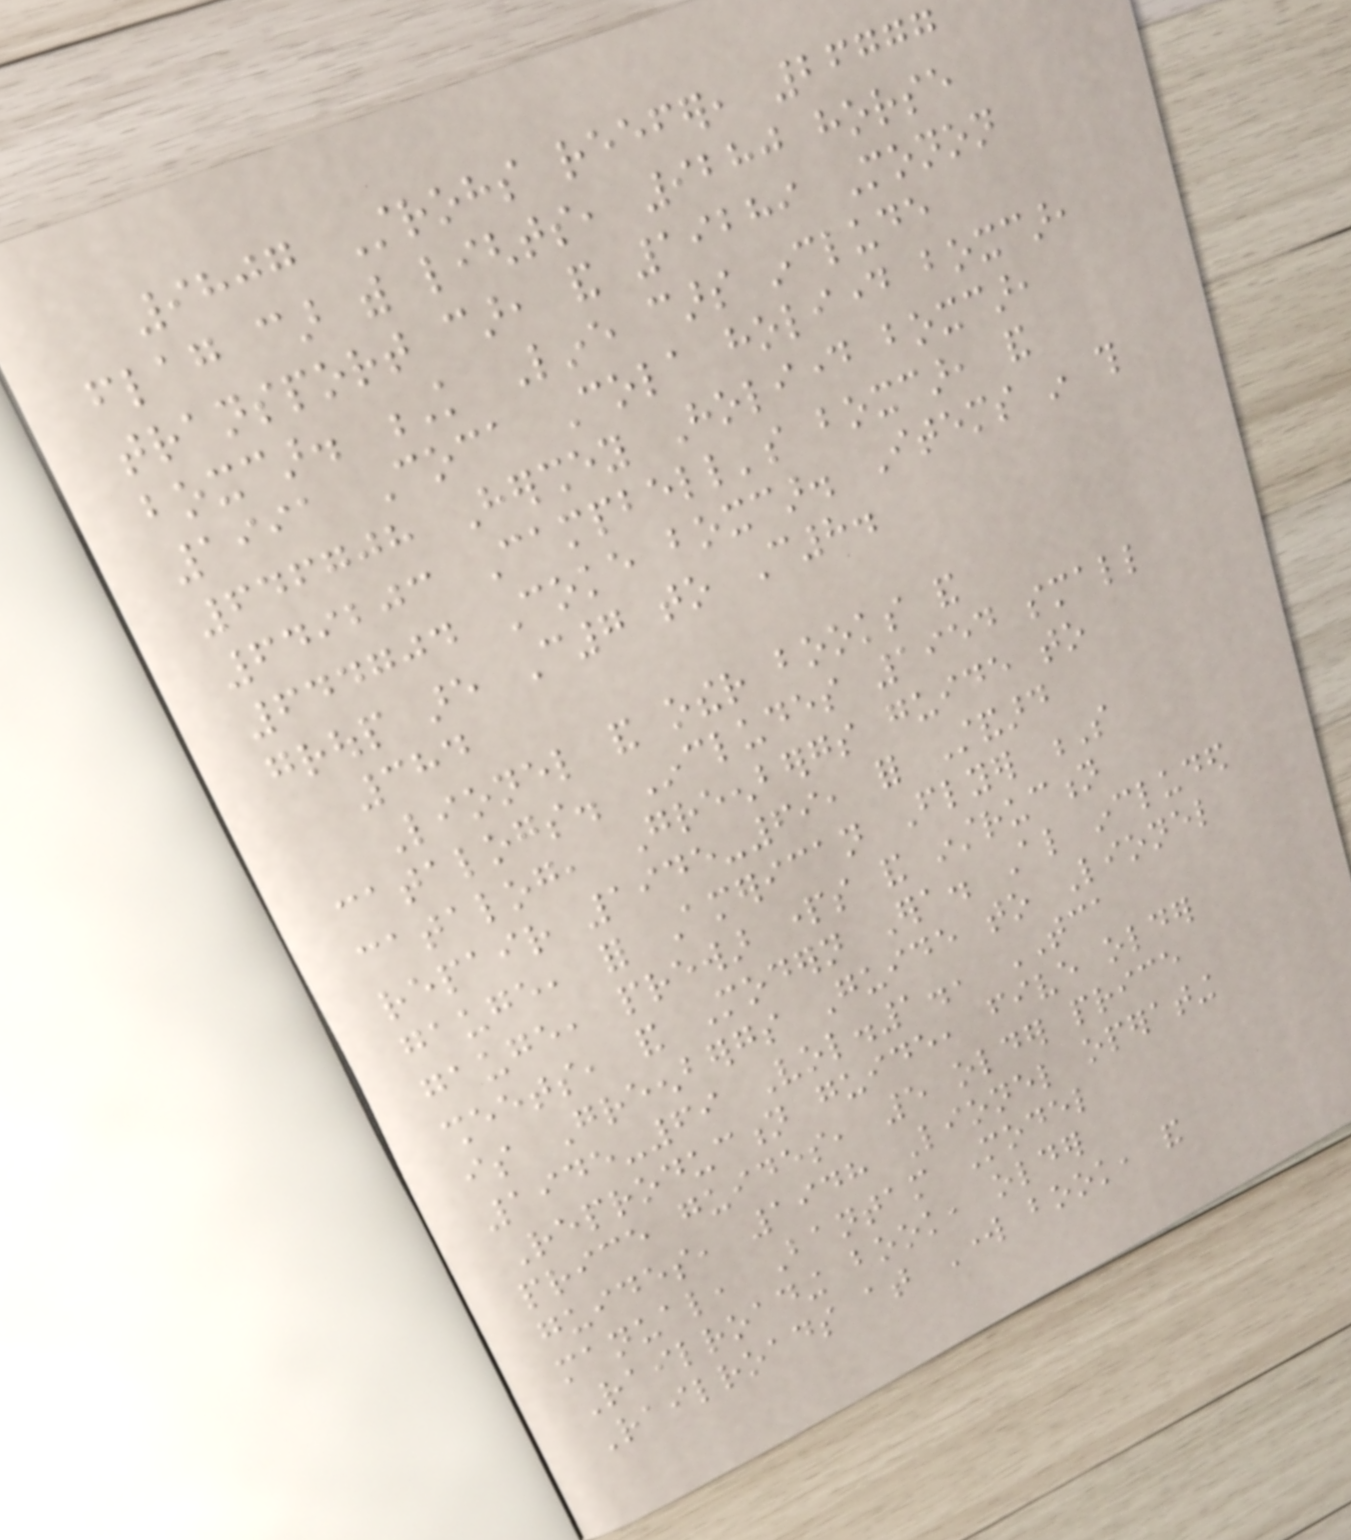9807 Strohs reefer, 26777
flag car with lights, 9280 horse
transport car, and 19289 Monon
boxcar. K Line cars include
1991 Coca Cola holiday boxcar,
646708 Hershey Holiday boxcar,
649203 Campbell's boxcar, and
644704 Coke boxcar. Items in this
group are C7 to C8.
384
Lionel and other books and
catalogs. Includes 1954 small
catalog, Greenbergs guide to
repair 1945-69, for Standard
gauge, for American Flyer S
gauge, prewar parts and instruction
sheets, and Modern Era. Also included
is Greenbergs Guide to Lionel
1945-69 Vol.1., TCA
Reproduction guide, five older
price guides, 5 older price
guides, 1948 Lionel operating
manual, Bantam Model
Railroading book, older
Railroads at Work book, and
